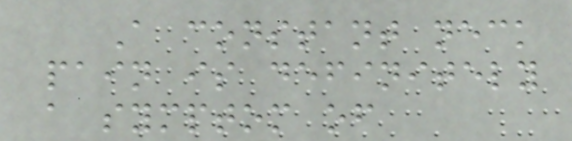A constant neck
pain is definitely
a symptom of
